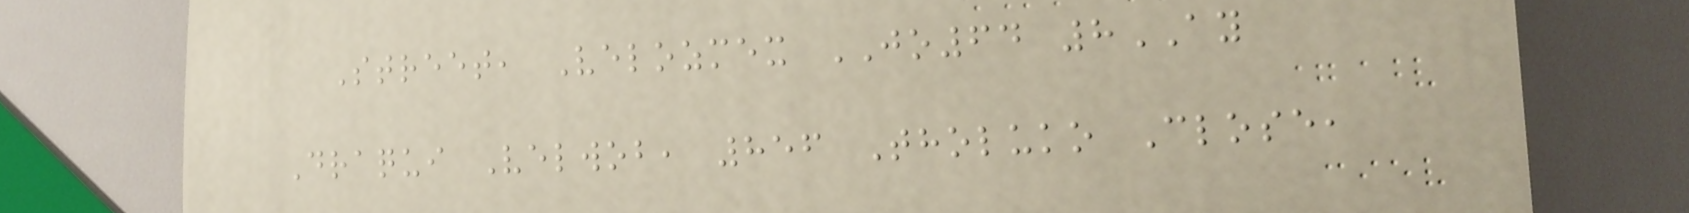Street, Velozmex JO64 8AY
Draqui Velwob, 856 Tholuko Close,
